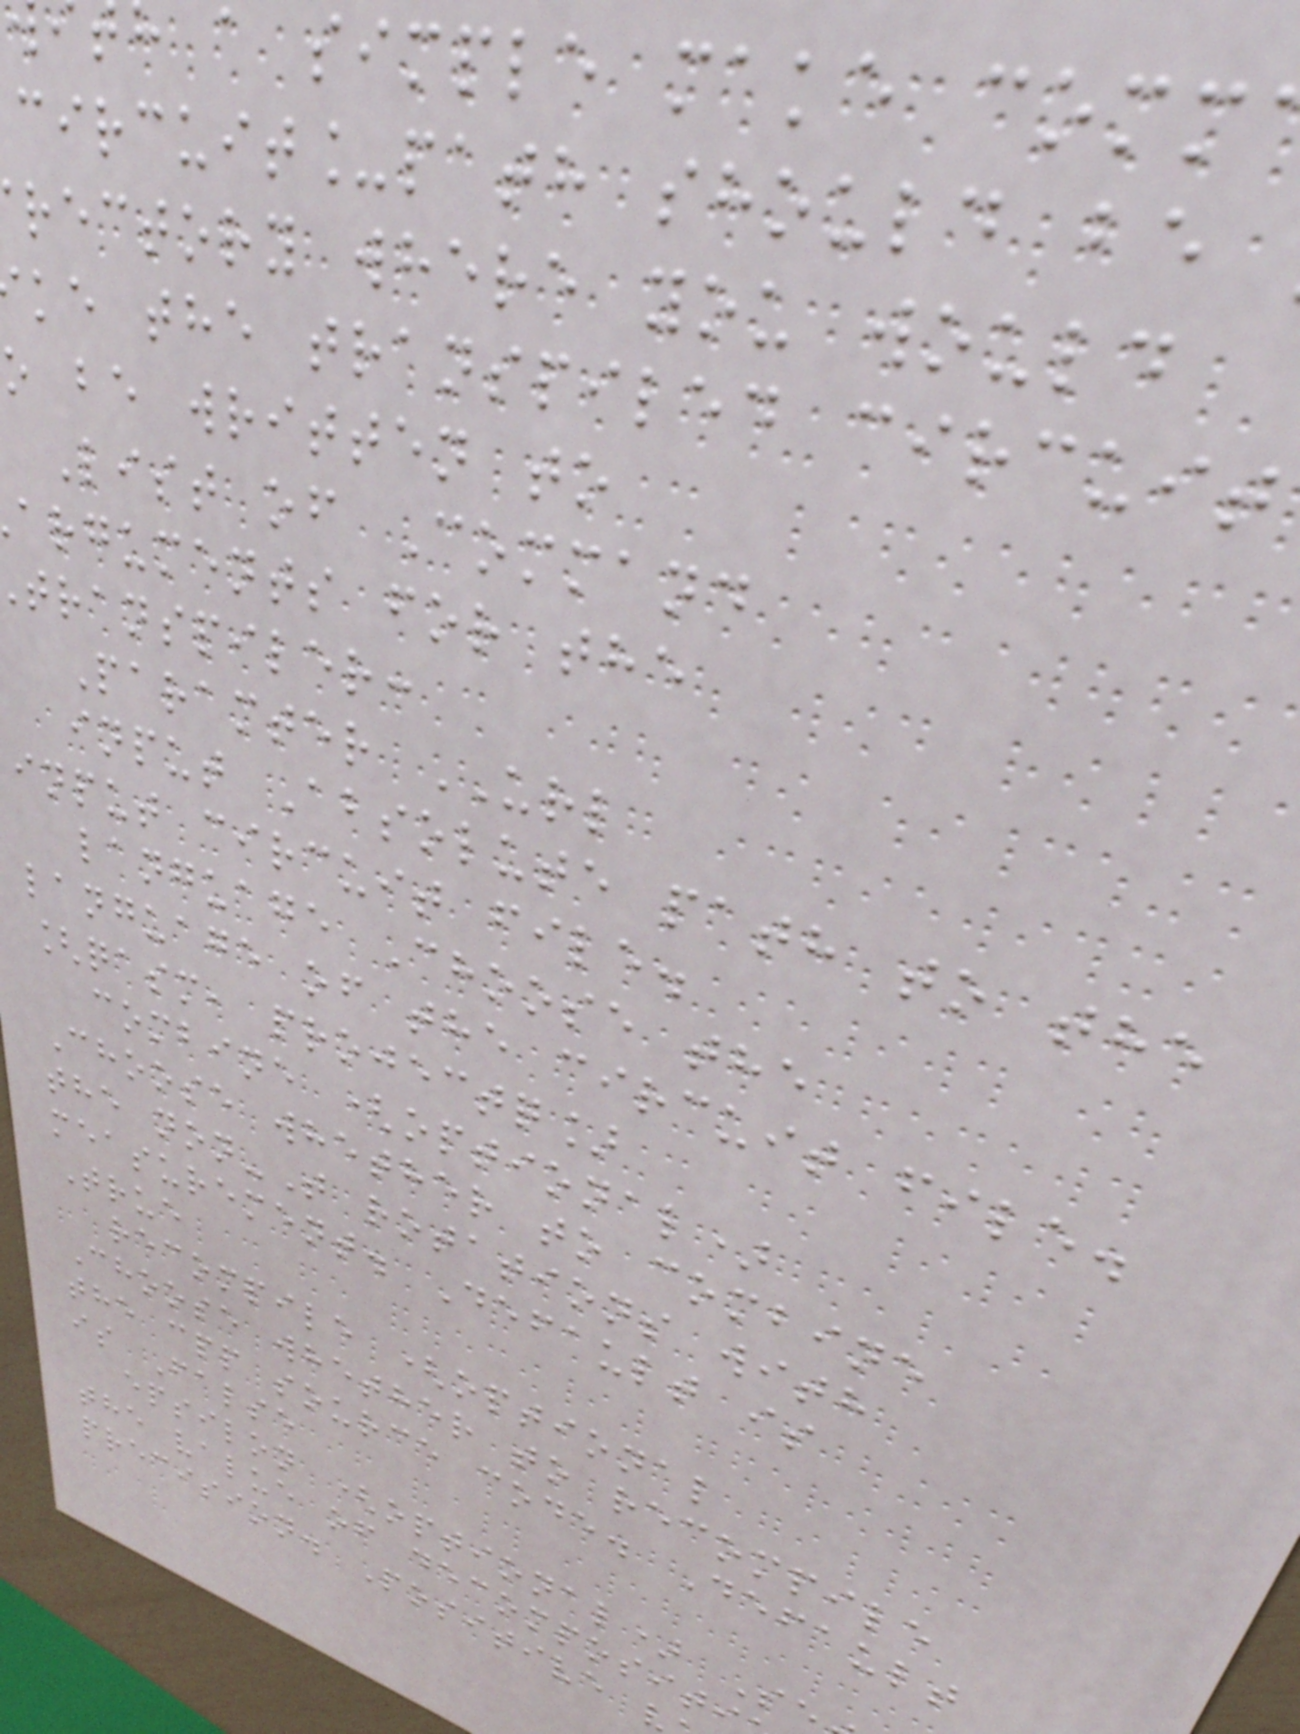h a simple make comm
circuit_path should be
rectory where you would
ke the transpiled circuit
o be written to
List of Command
arguments for the
transpiler:
Paramter URL
input Absolute path to the
input circuit file.
language Choose the
language of the circuit file.
[qasm, projectq]
combine (optional)
Choose whether to combine
the non-T rotations with
measurement. Default is
True
recompile (optional
Choose whether to recompile
the cpp source code. Default
is False
epsilon (optional) Se
the value of decompositi
precision. Positive v
